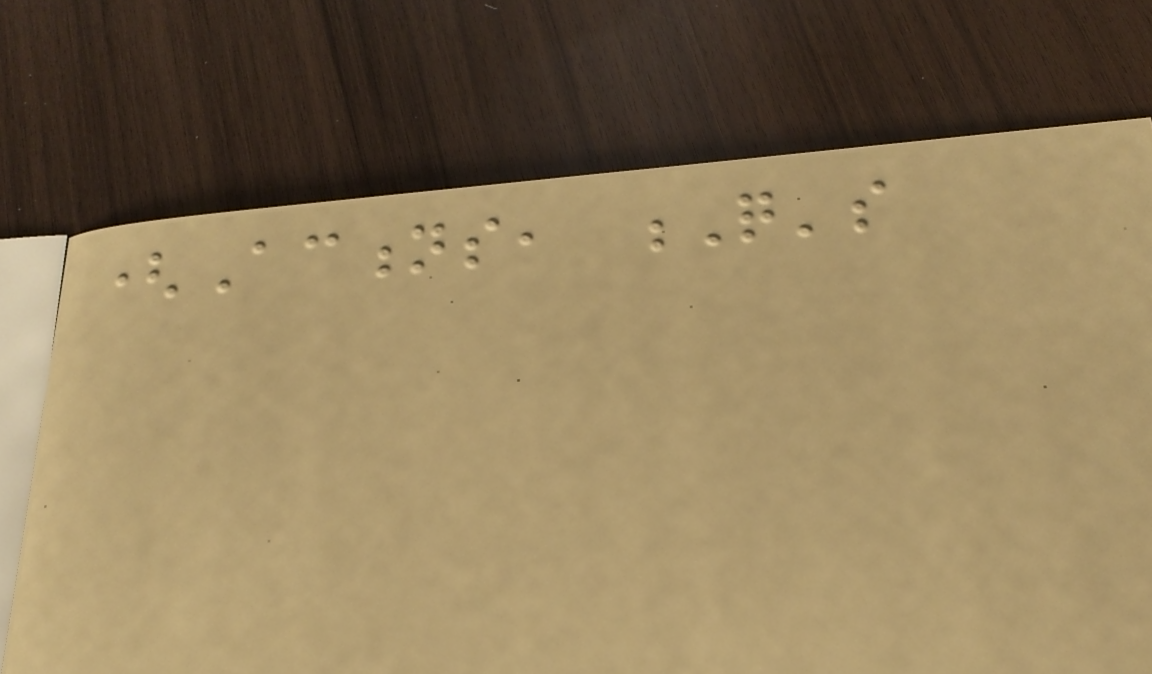(Actions, Q's
